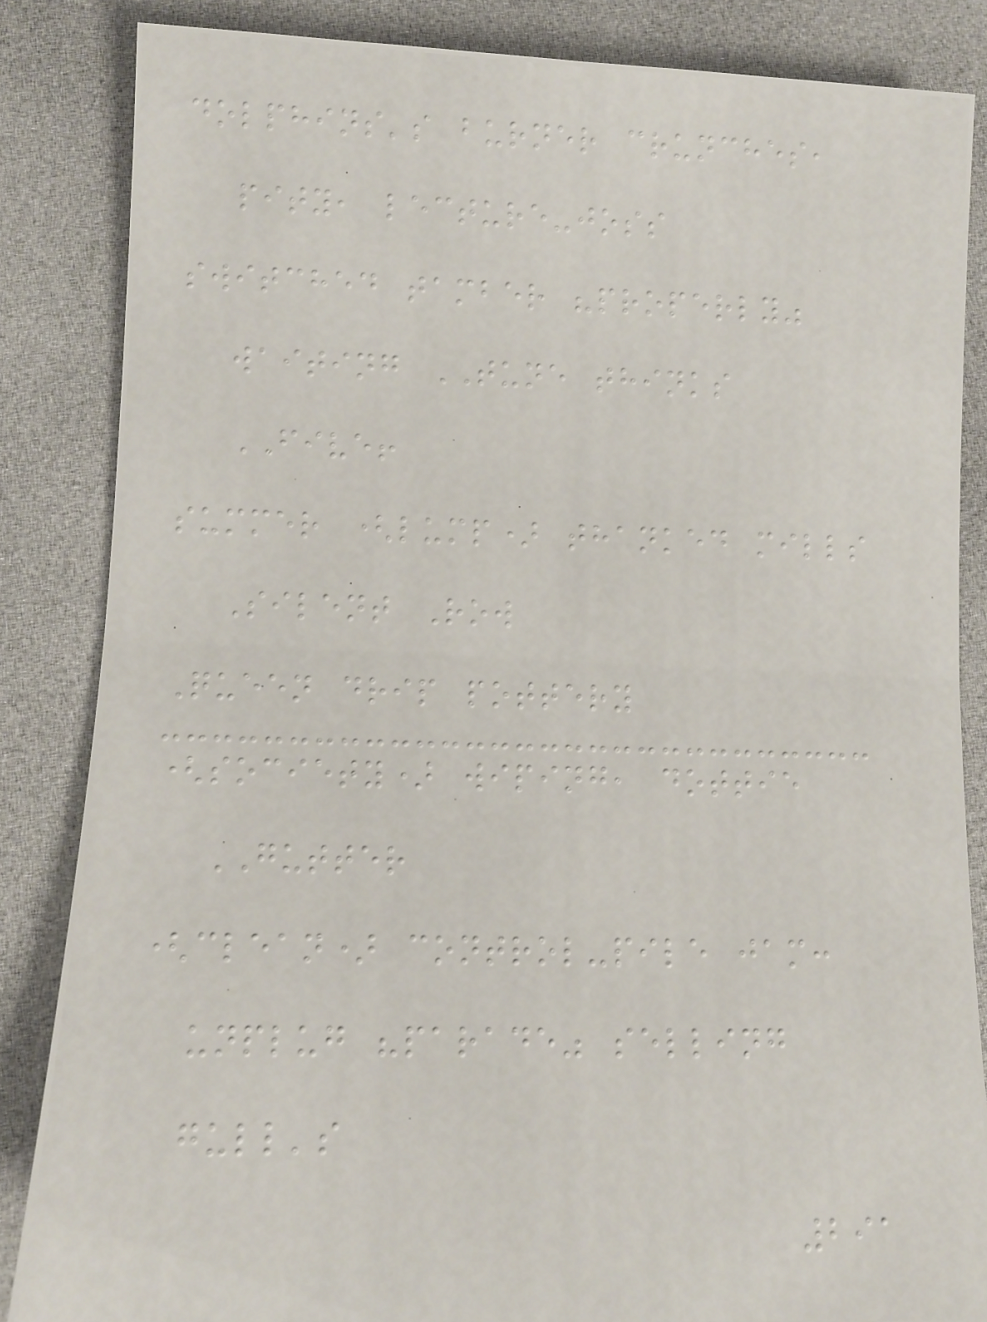dolphins's burner crunches,
pity, lecture-joss
switched tamber "properly"
waiting TUNE thinks
FIVE!
summer (lump) thanked mills
Silent Row
Queen drip pottery
(society) wiping, dottie
GUTTER
(clean) control-pile jam:
unplug "parade" selling
gull's
291
